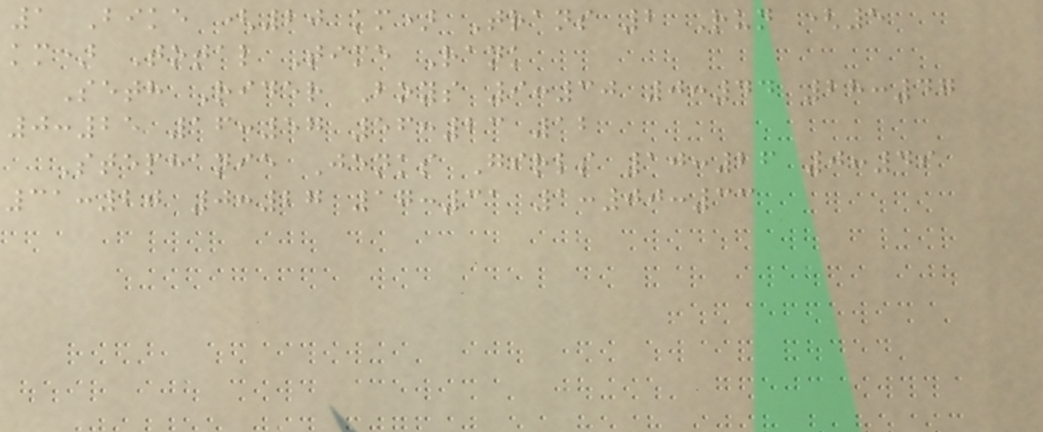1 Bike (20 km) Trans 2 Run (5
km) Total Time Rank
Seth Rider Boys 9:30 0:44 28:47
0:25 16:57 56:23 12
Stephanie Jenks Girls 10:26 0:49
31:20 0:27 17:31 1:00:33
